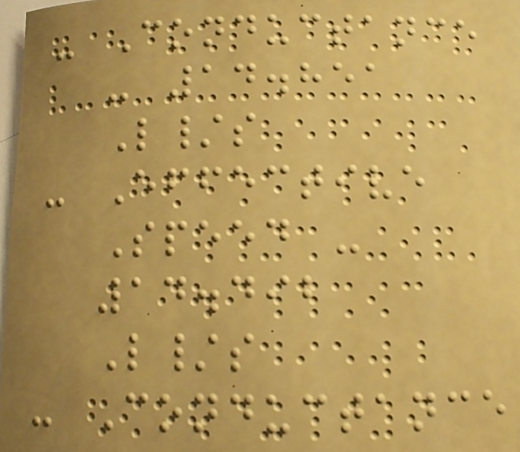- Conductance
- 14.851
L/s
- Effective
Speed -
14.492
L/s
- Conductance
